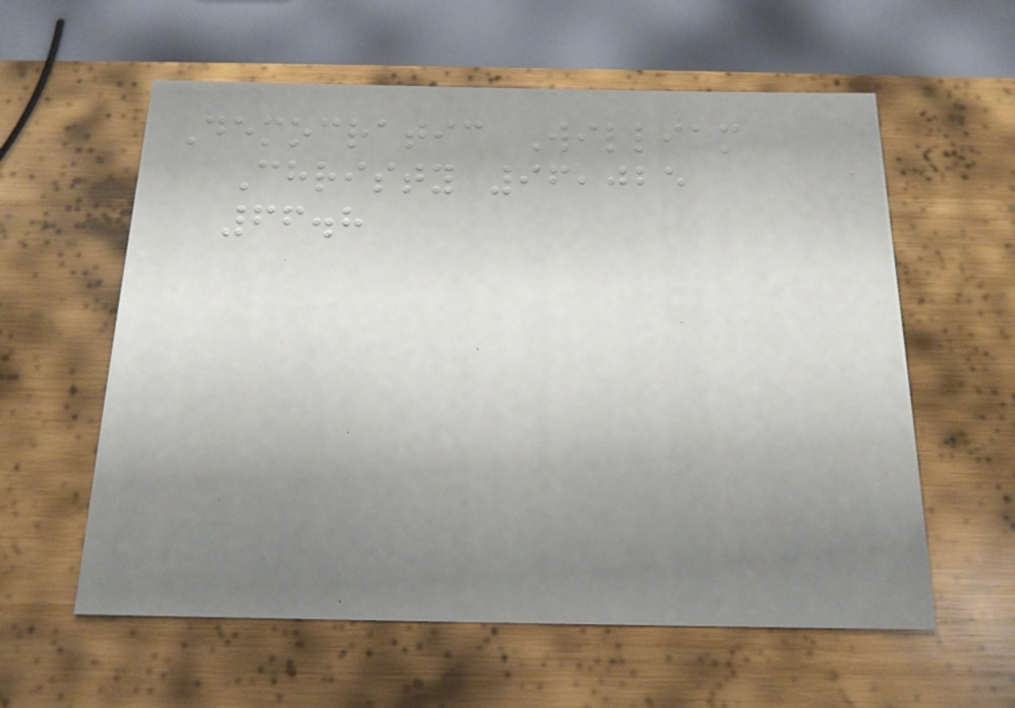Democratic William
Christy 96,025
66.8
